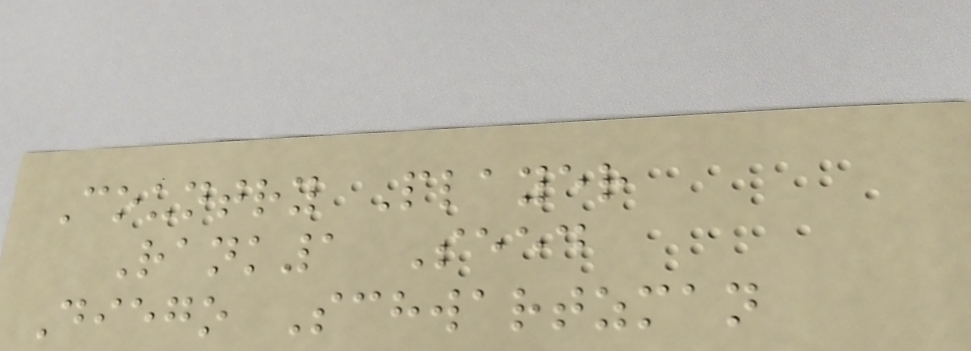Country Player
Rank1 Seed
Diego Schwartzman
